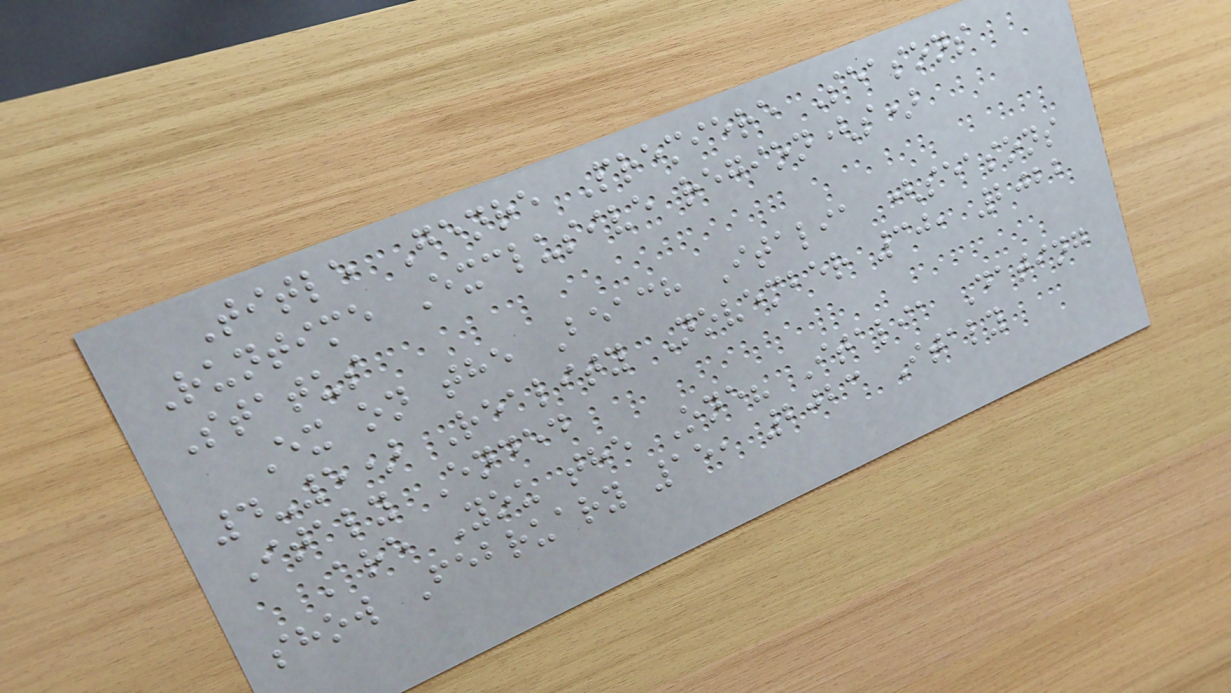Title Genre Premiere Seasons
Runtime Exclusive region(s)
Status
Ex on the Beach Italia (seasons
4-5) Reality November 30, 2022
Italy Ended
Are You the One? Italia Dating
show February 15, 2023 Italy
